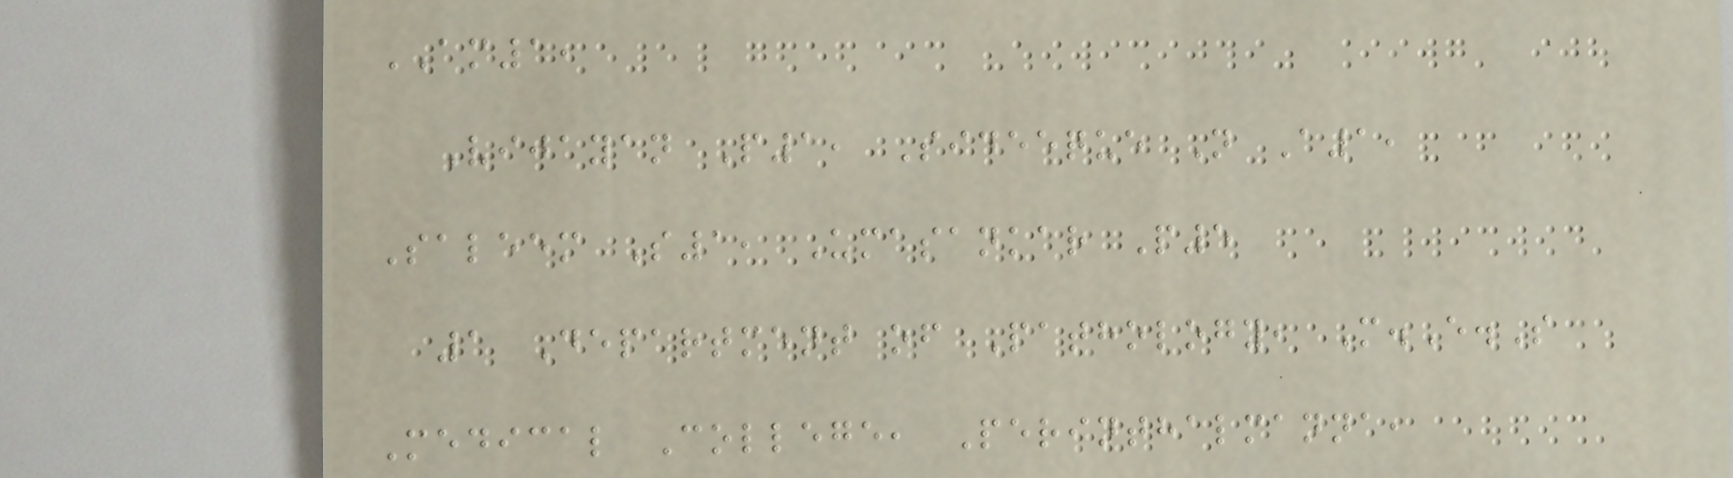AM1,
Vijayan P1, Sideeque N A1,
Saleem S1, Umasankar P5
1 Department of Pathology, M.E.S
Medical College, Perinthalmanna,
